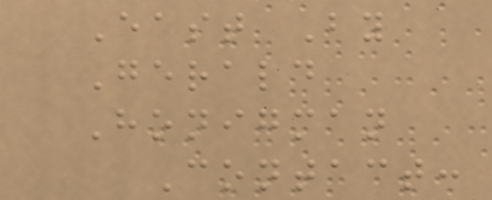East By
Gerald
Honigman
Contact:
